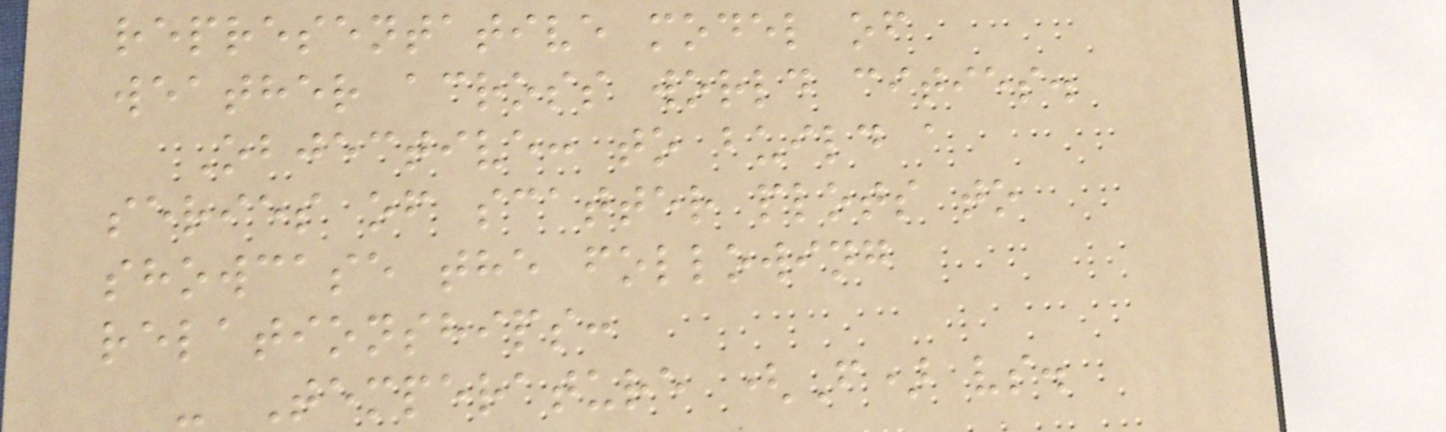representative model of
weather across world cities.
Objective: to build a
series of scatter plots to
showcase the following
relationships:
- Temperature (F) vs.
